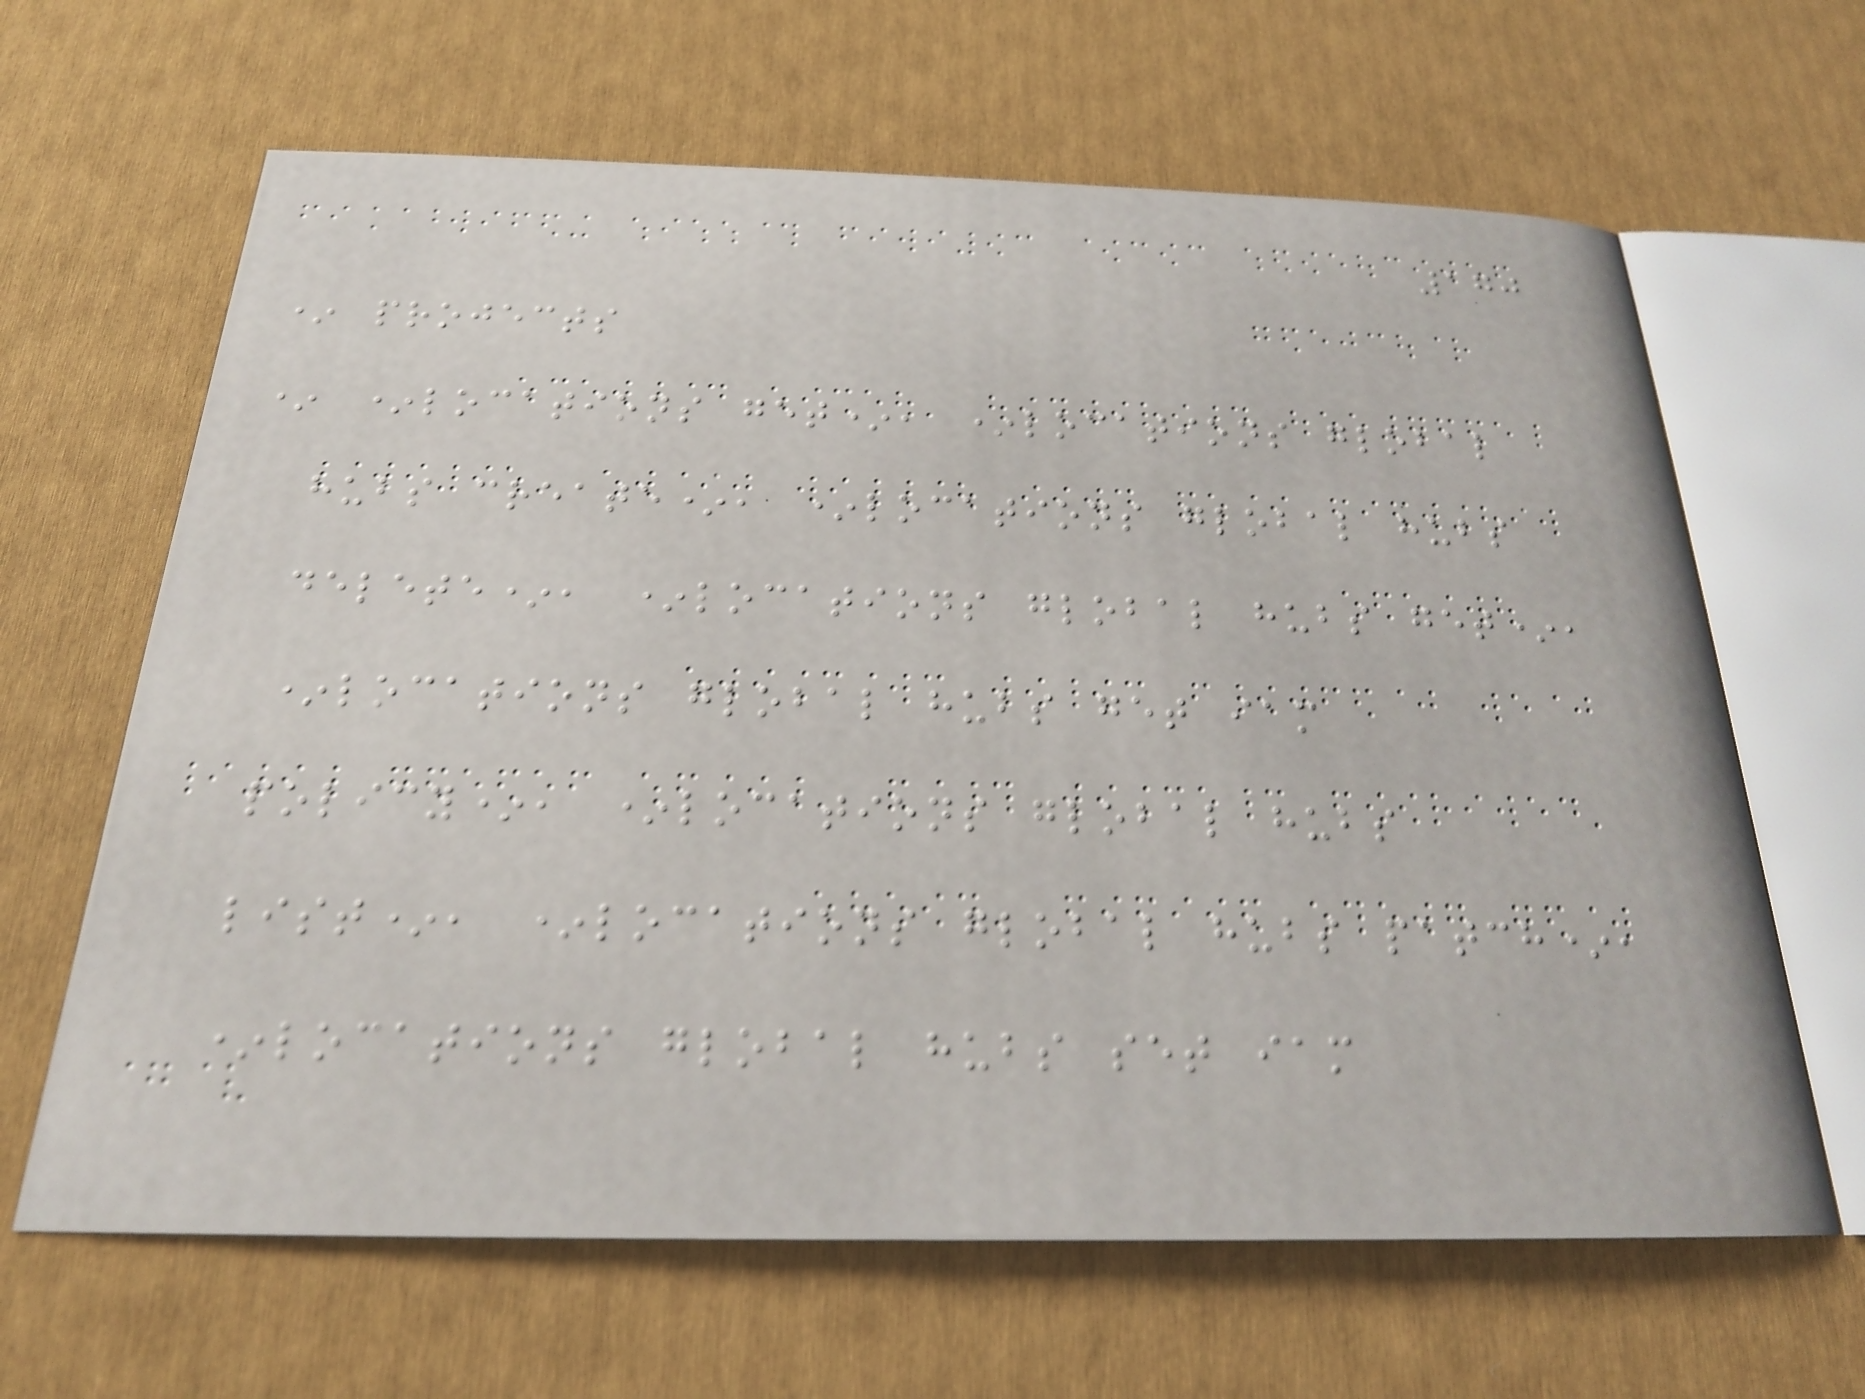170
* projects
* *locations get*, *locations global
hubs create*, *locations global hubs
delete*, *locations global hubs get*,
*locations global hubs get iam
policy*, *locations global hubs
list*, *locations global hubs patch*,
*locations global hubs set iam
